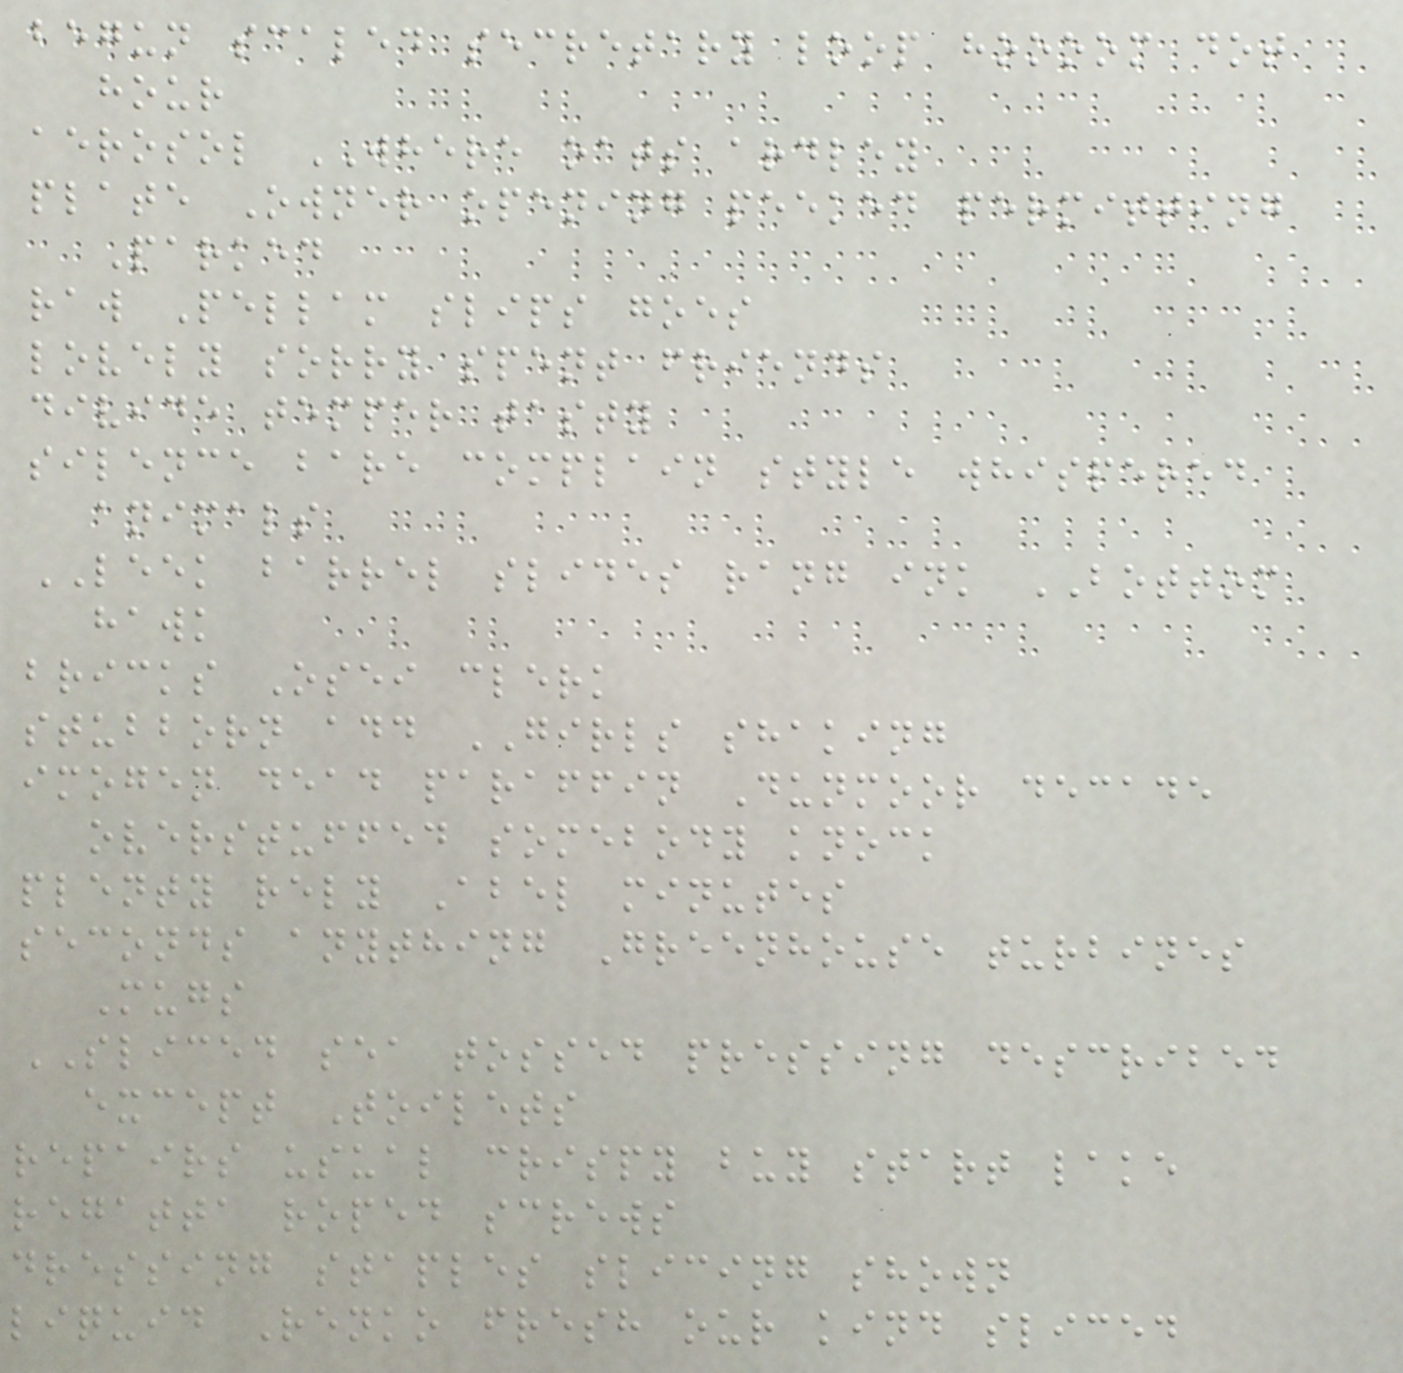begun scaled secretary loop hoooom dot
hour
aerosol WHERE oats ardley
plate Owner opening peeked permitting
Parked
raw Pellam slips goes
lovely sorry spent friends
divide temper tasty
silence bare complain style whispered
animals
LEEK barrel slides rang ink BOTTOM
hawk
bricks Osei clerk
stubborn add GIRLS shaking
imogen dead paraffin Dunmoor decade
overstuffed somebody knock
plenty rely Abel minutes
seconds anything Greenhouse turbines
Mugs
SLICED sea tossed pressing described
except Toilets
repairs usual crispy buy start lake
regatta roped screws
dressing staples slicing shown
liquid Renko fresh our kind sliced
